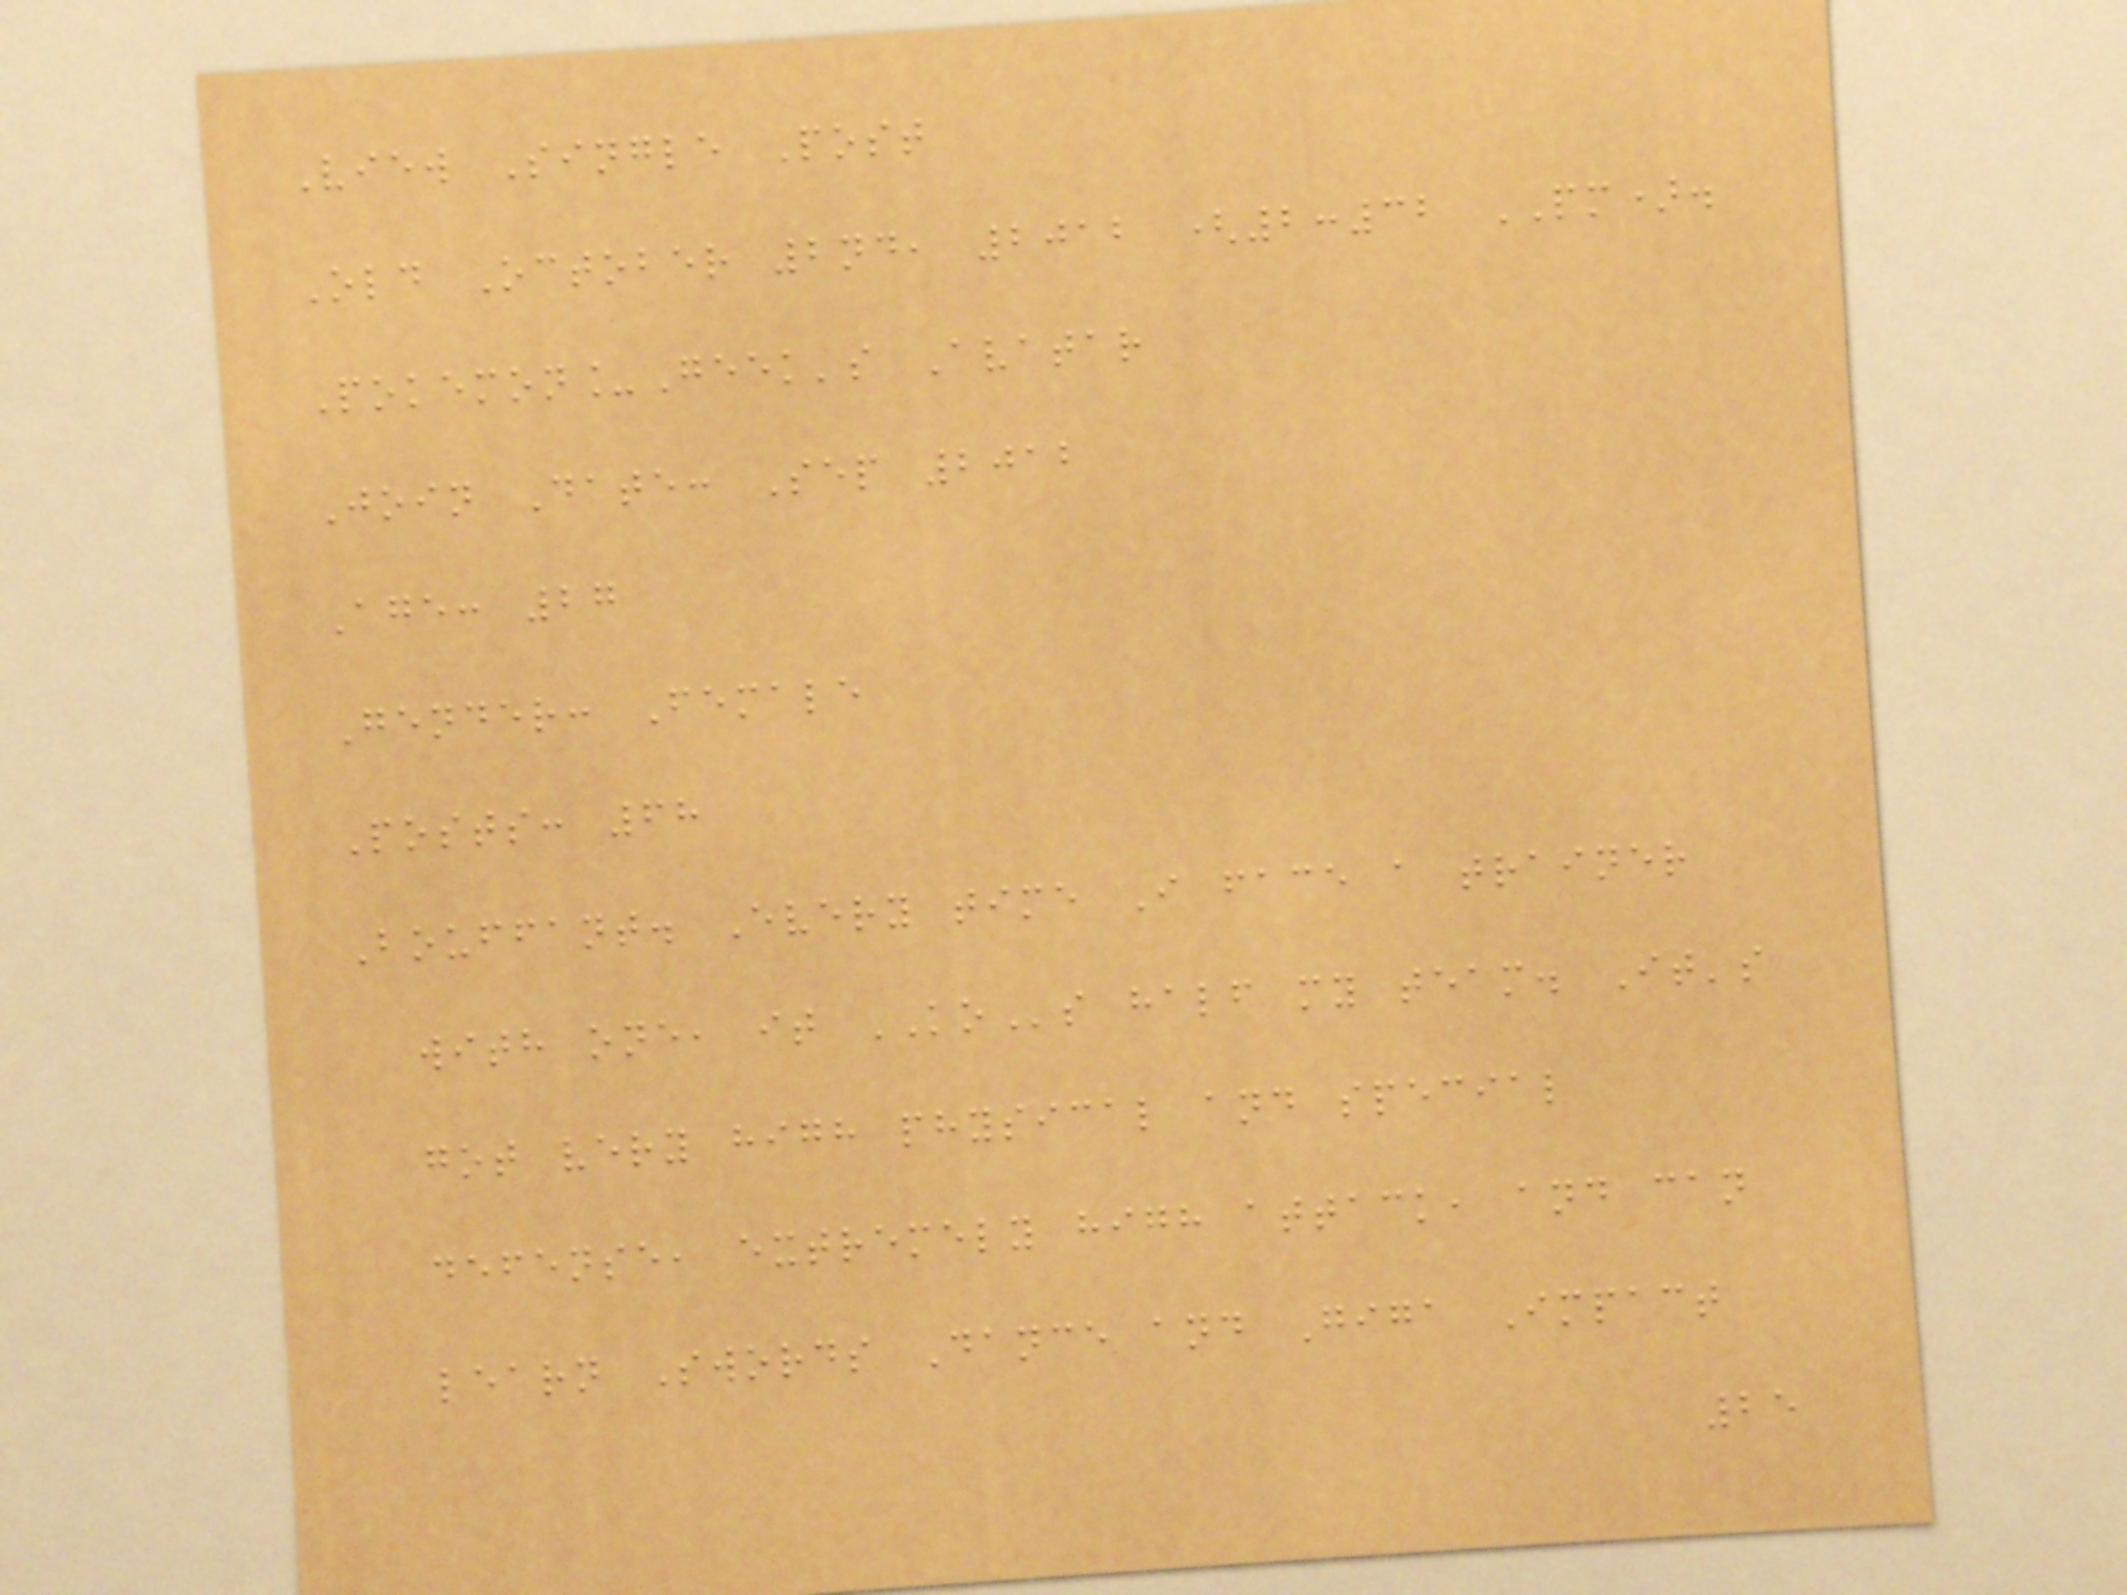View Single Post
Old October 2nd, 2012 (2:32 PM).
Pokemon_Geek's Avatar
Join Date: Sep 2012
Age: 27
Gender: Female
Posts: 68
Bouffant. Every time I face a trainer
with one, it KOs half my team. It's
got very high physical and special
defense, extremely high attack, and can
learn Swords Dance and Giga Impact
25
